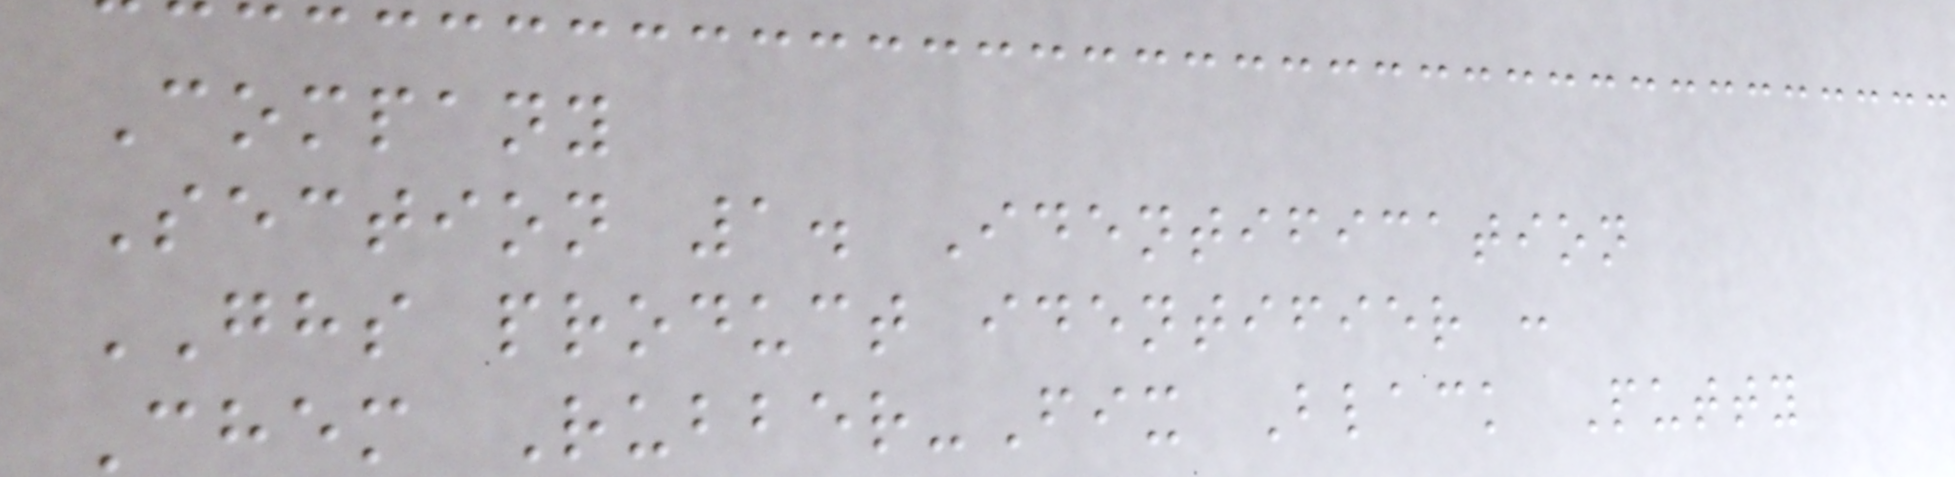Company
Section 1. Identification
GHS product identifier :
Chem Rubber-Fix Black Putty
